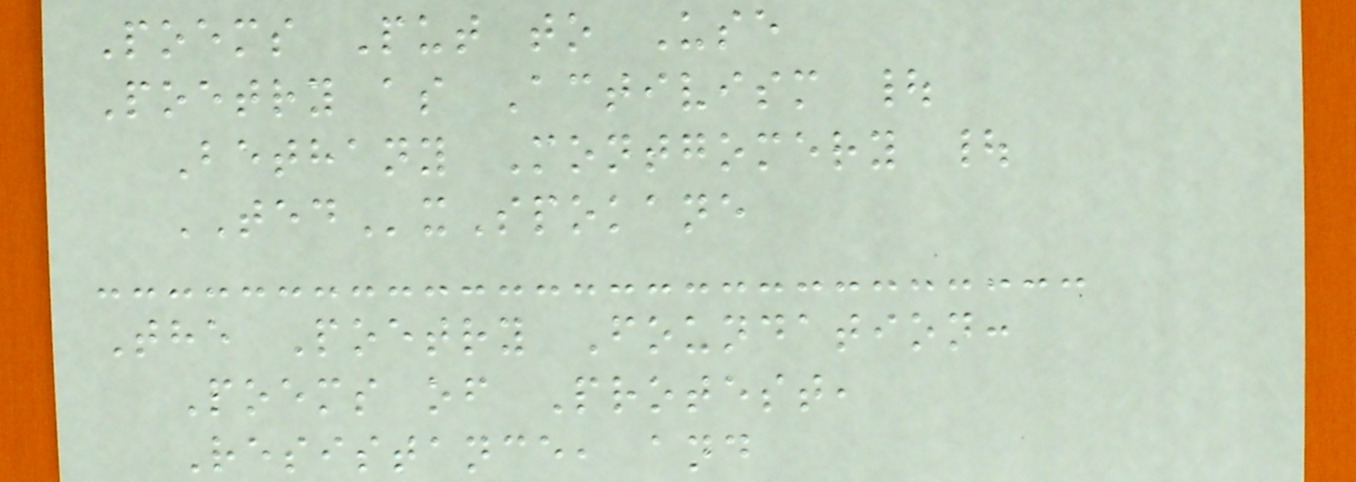Poems Put to Use
Poetry as Activism |
Bethany Montgomery |
TEDxSpokane
The Poetry Foundation:
Poems of Protest,
Resistance, and
